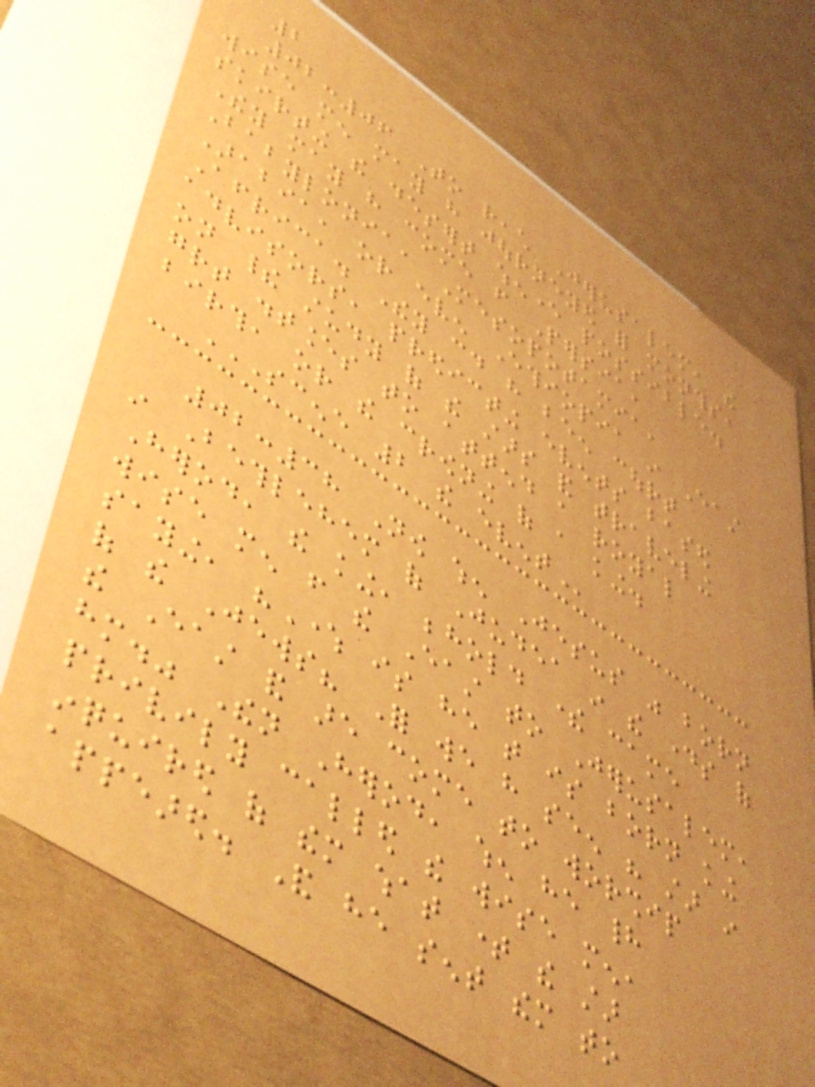2
02:06 To reach Jerusalem, the
wise men may have journeyed for months,
skirting the desert whenever possible.
They may have come from Persia,
Babylonia, Mesopotamia,
Arabia, or even Ethiopia in East
Africa. They could have been court
advisors, predicting events based
on their study of the stars and traveling
great distances to attend a royal
birth, or the crowning of a king.
SCENE 2 THE EVENT
02:38 Now when Jesus was born
in Bethlehem of Judea in the days of
Herod, the king, behold there came
wise men from the East to Jerusalem,
saying, "Where is he that is born king
of the Jews? For we have seen his star in
the East and are come to worship
him." Then Herod, when he had
privily called the wise men,
inquired of them what time the star
appeared. And he sent them to
